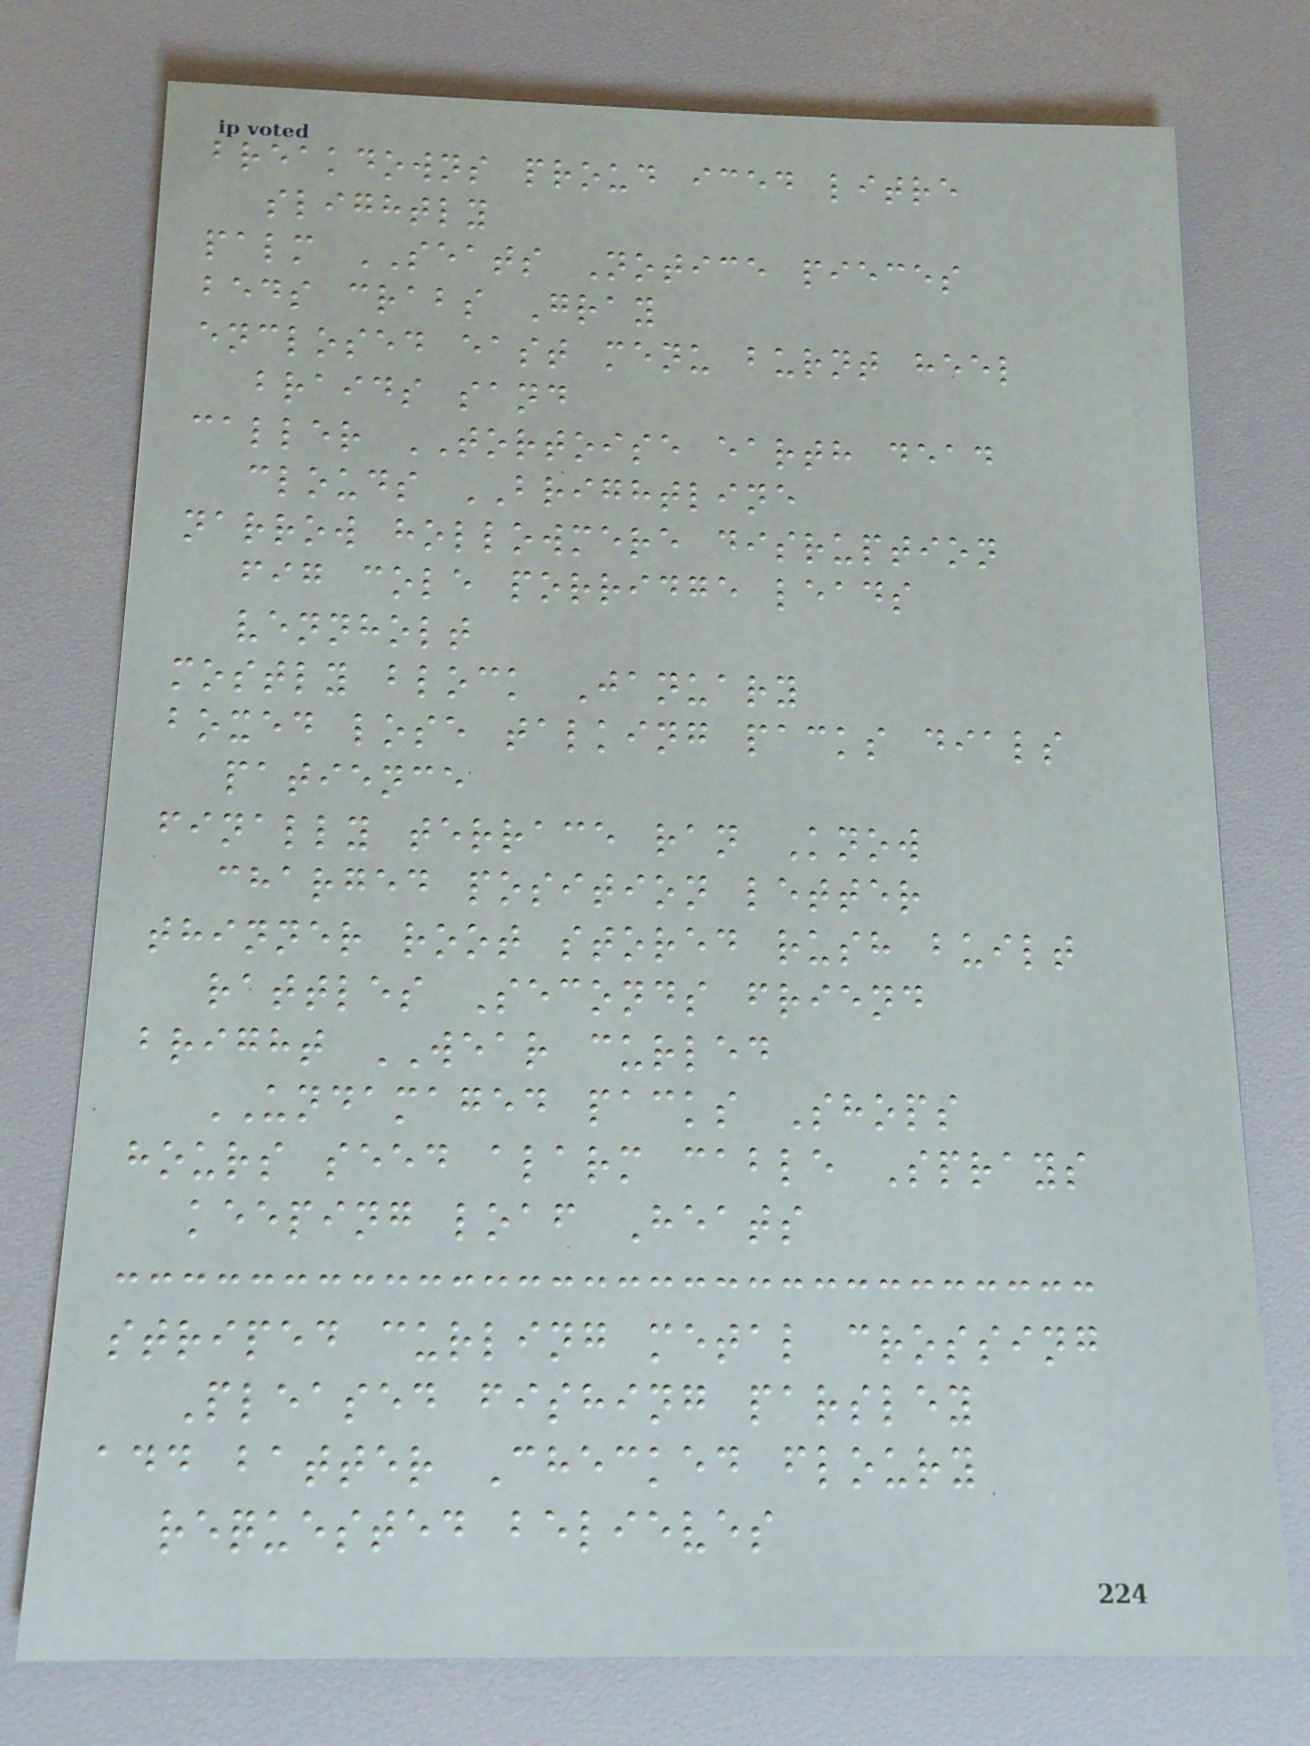breakdowns proud iced litre
slightly
palm SEATS Notice pieces
beds crabs Gray
enclosed east menu burnt heel
braids sand
caller TORTOISE earth dead
clouds BRIGHTLINE
narrow hollowmere disruption
fig cole porridge leads
vennholt
mostly block January
boxed lose talking packs dials
patience
finally terrace ran Know
charged position letter
thinner root stored rush built
rattles Seconds friend
bright WEAR curled
UNDAMAGED packs Shops
hours seed alarm cable Sprays
keeping loaf Heats
striped curling metal crossing
Pleased fishing parsley
add batter Checked floury
requested believes
